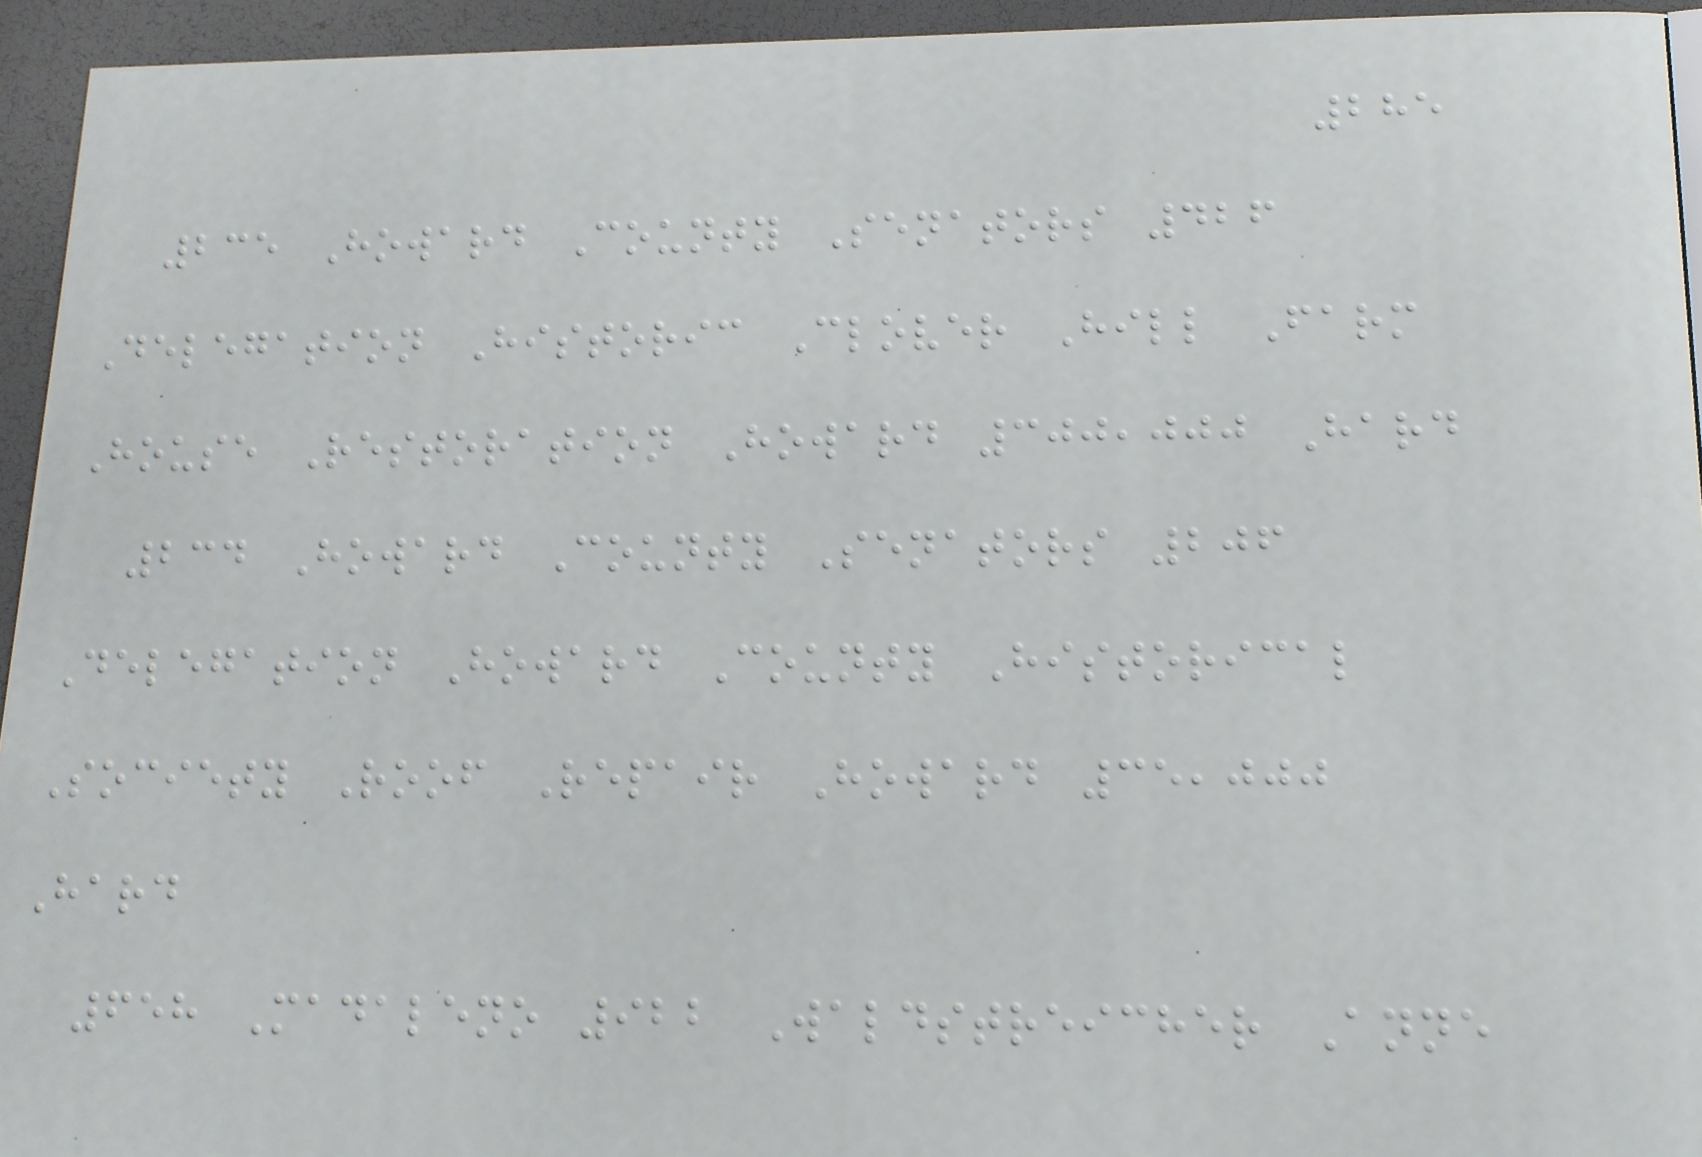285
235 Howard County Senators 426
Delegation Historic Clover Hill Farm
House Restoration Howard 300,000 Hard
234 Howard County Senators 206
Delegation Howard County Historical
Society Roof Repair Howard 35,000
Hard
658 Madaleno 922 Waldstreicher Anne
